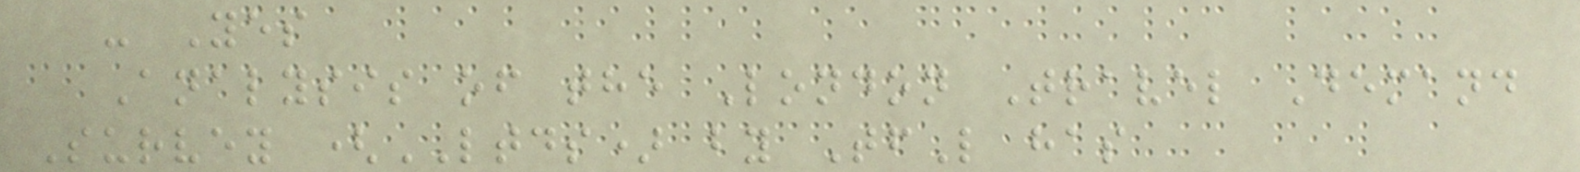- Yes
Analysis of the London Travel Demand
Survey (LTDS) by TfL has
